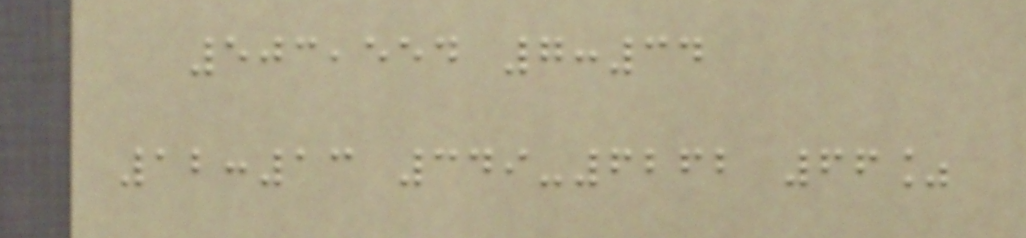503,554 7:34
12:13 349-6262 66%
